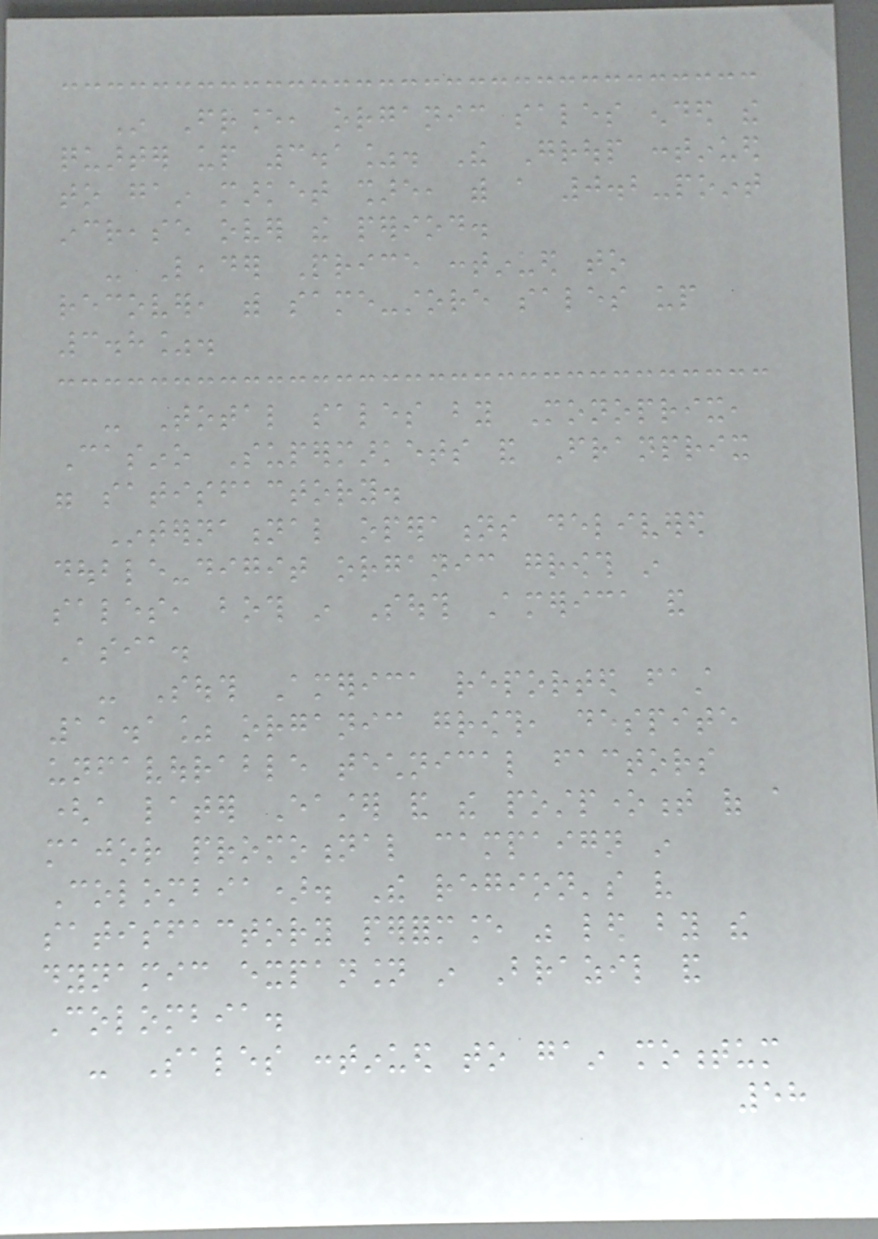In France, organic sales ended the
quarter up 3.1%. The Group continued
to gain market share, with a 0.2-point
increase over the period.
- Leader Price continued to
recover, with same-store sales up
3.8%.
- Total sales by Monoprix,
Casino Supermarkets and Franprix
were satisfactory.
International operations delivered
double-digit organic growth in
sales, both in South America and
Asia.
- South America reported fast
11.1% organic growth, despite
unfavourable technical factors
(a later Easter and the postponement of a
major promotional campaign in
Colombia). The region's very
satisfactory performance was led by the
dynamic expansion in Brazil and
Colombia.
- Sales continued to gain momentum
58
